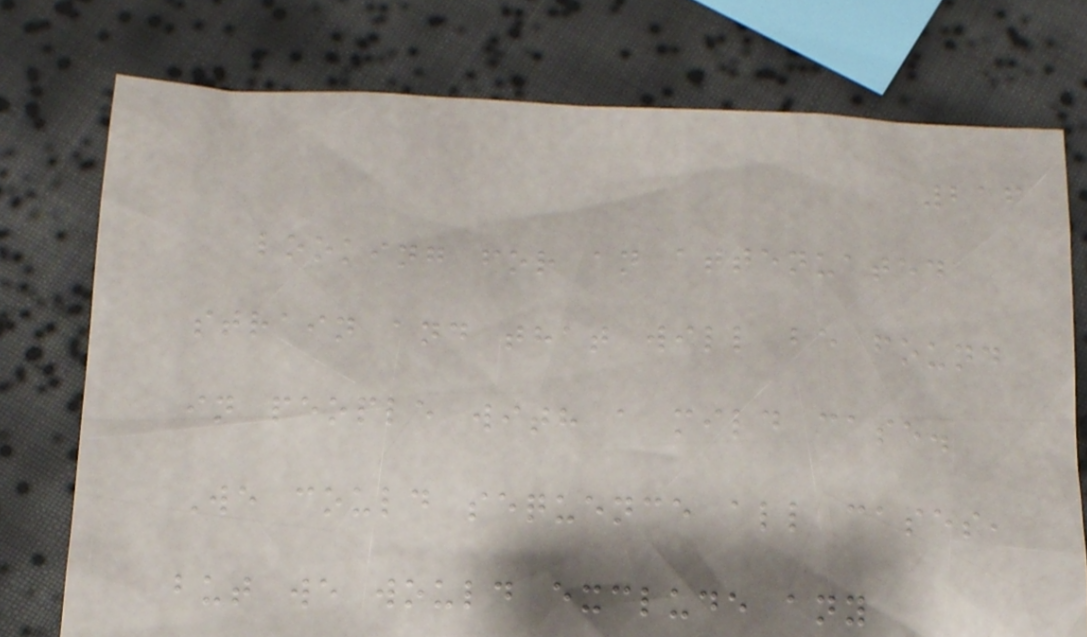216
looking for an attenuated
strain and that will be found
in people with a mild case.
We could sequence all cases,
but we would exclude any
